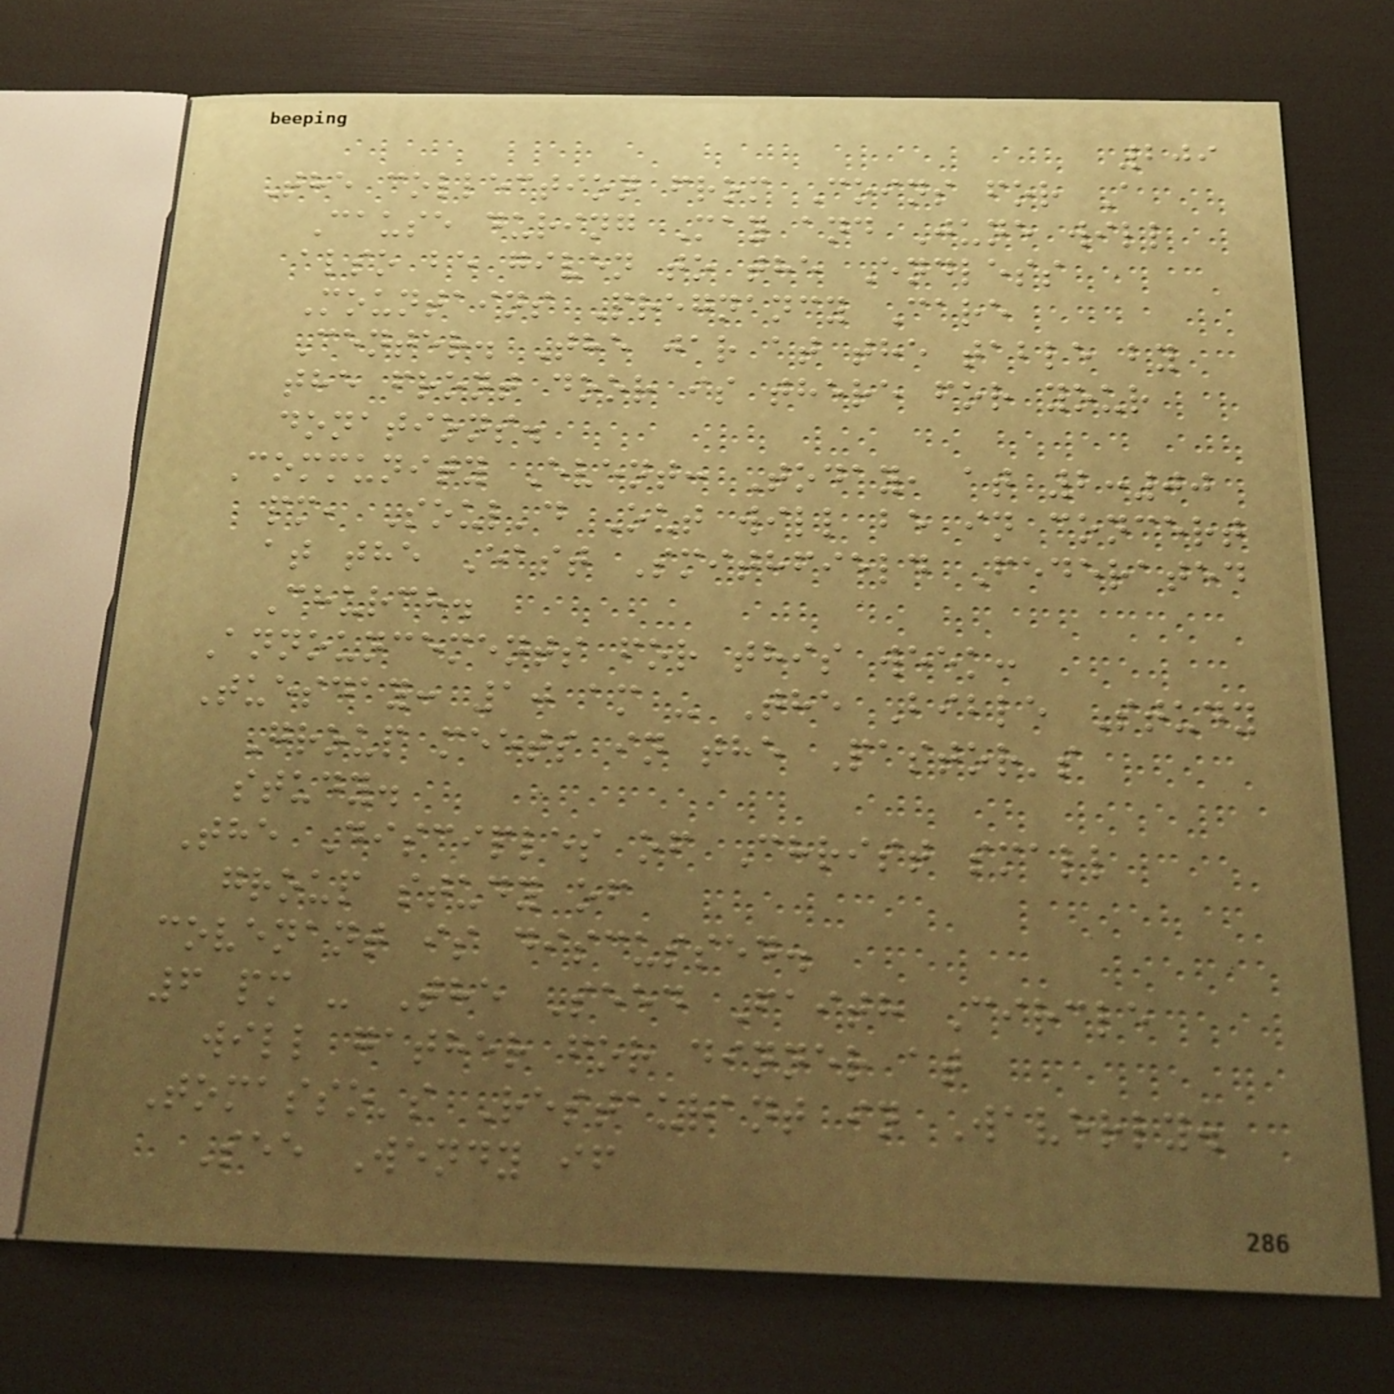209
The collection from Coins for A
Cause during May and June will
also be given to the Endless
Mountains Pregnancy Care
Center. The jar at the table by
the front door is there for your
donations.
Community Event: Today, at 2:00
pm, Soul'd Out will be in concert
at the East Smithfield Federated
Church.
Announcements for this week:
Tuesday: 10 am - The Bible Study
Group meets in the Pastor's
study.
The Disciples of Christ small
group study of
covenant is discussed.
6 pm - The Seed Faith Circle
will gather for dinner at
Tomasso's Restaurant in Waverly.
See Wendy if
